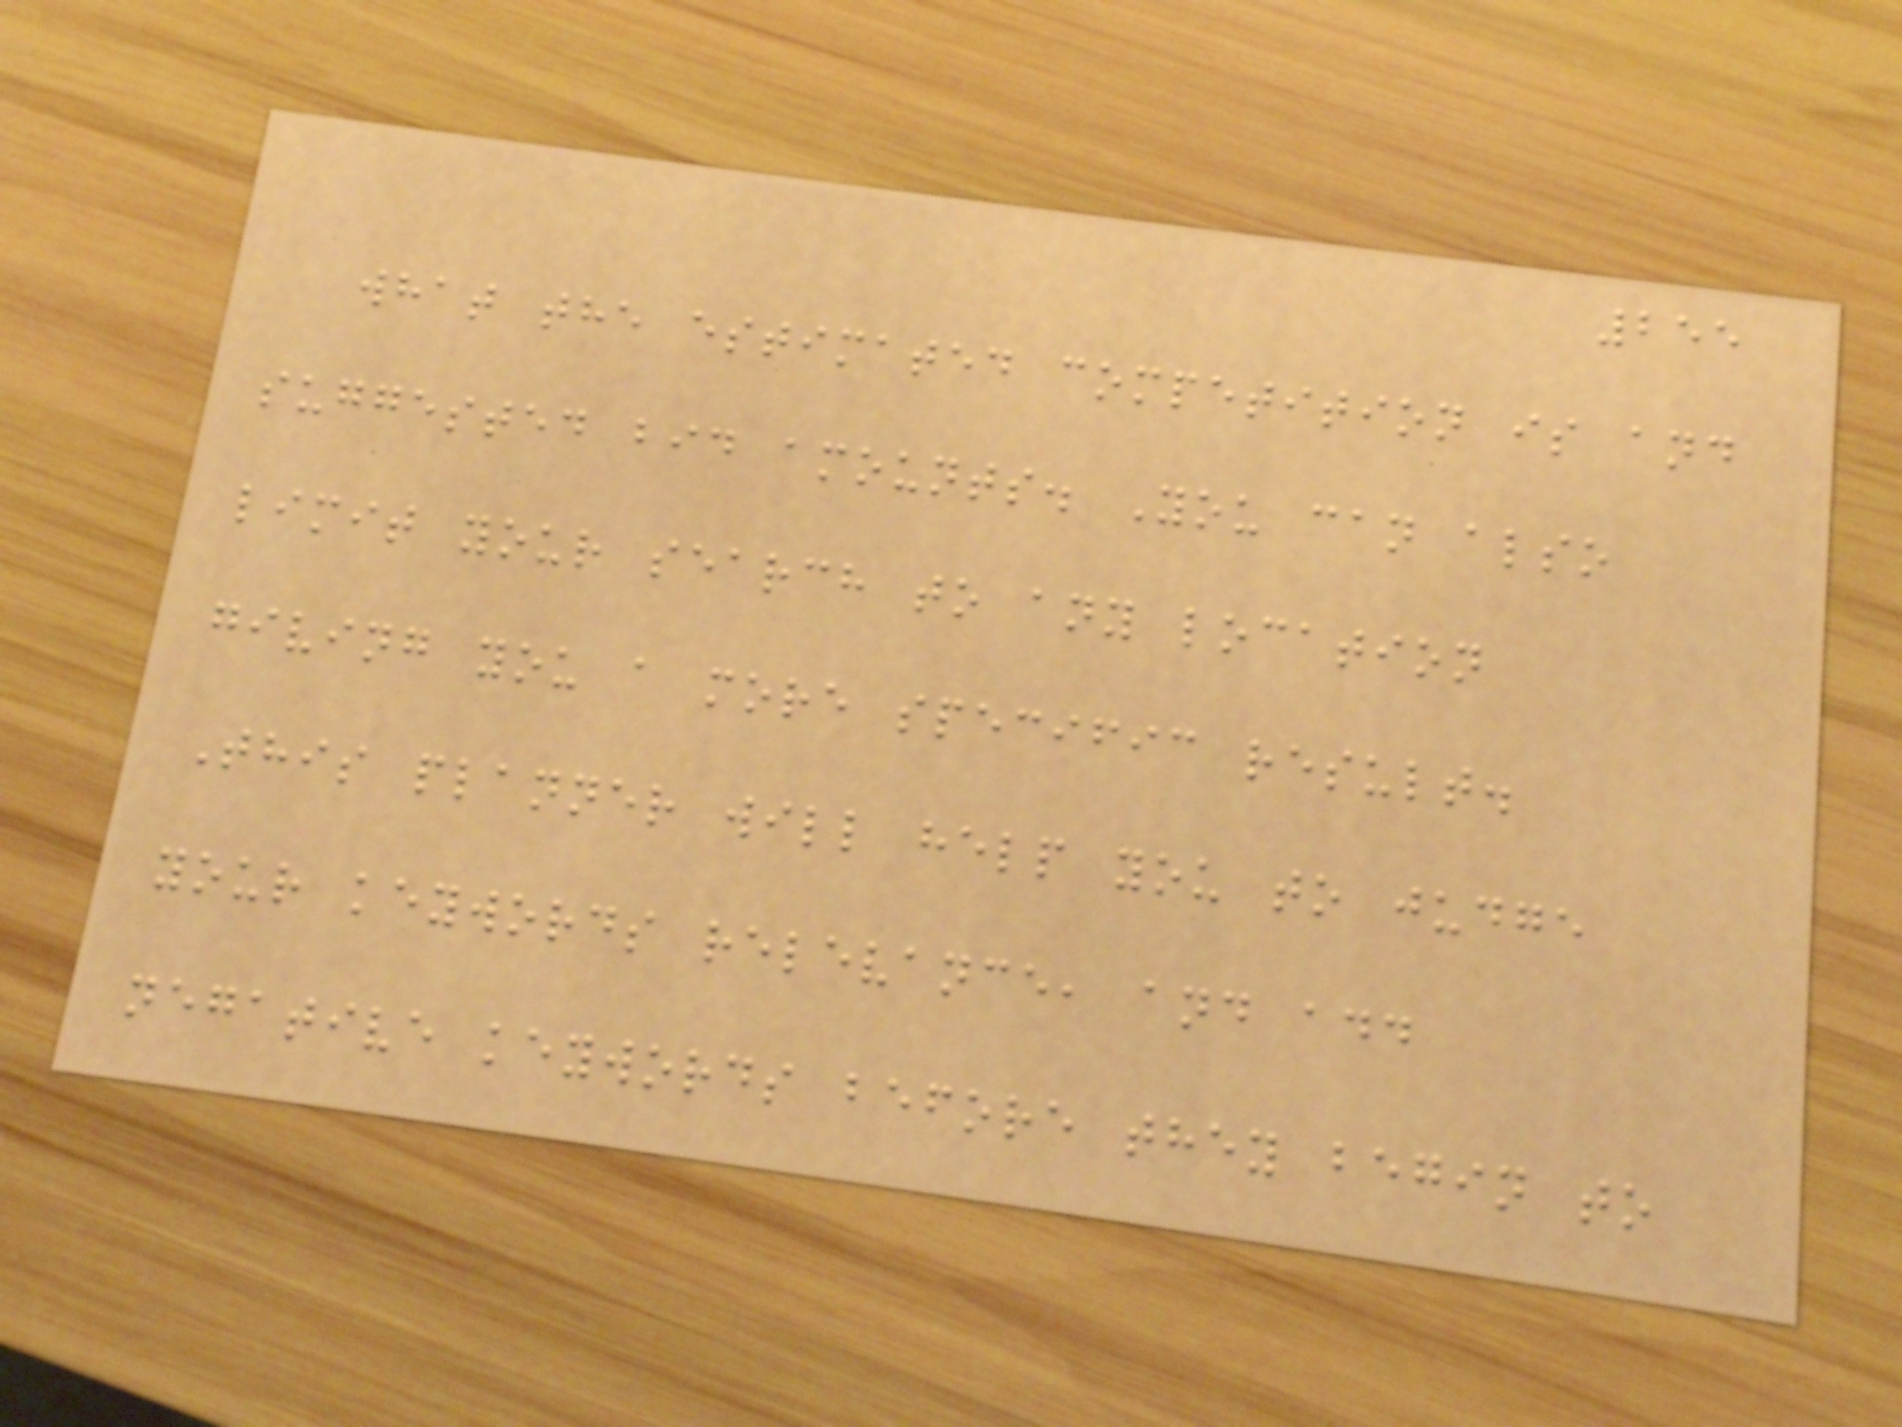255
what the estimated competition is and
suggested bid amounts. You can also
limit your search to any location
giving you a more specific result.
This planner will help you to judge
your keywords relevance, and add
negative keywords before they begin to
